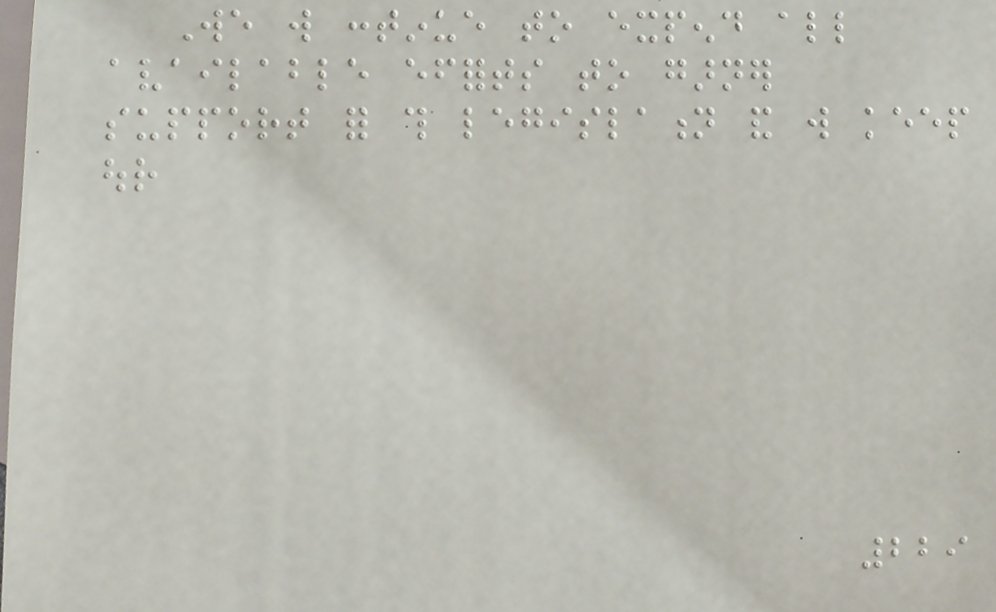We will continue to expend all
available efforts to garner
support for this legislation and will keep
our
229
